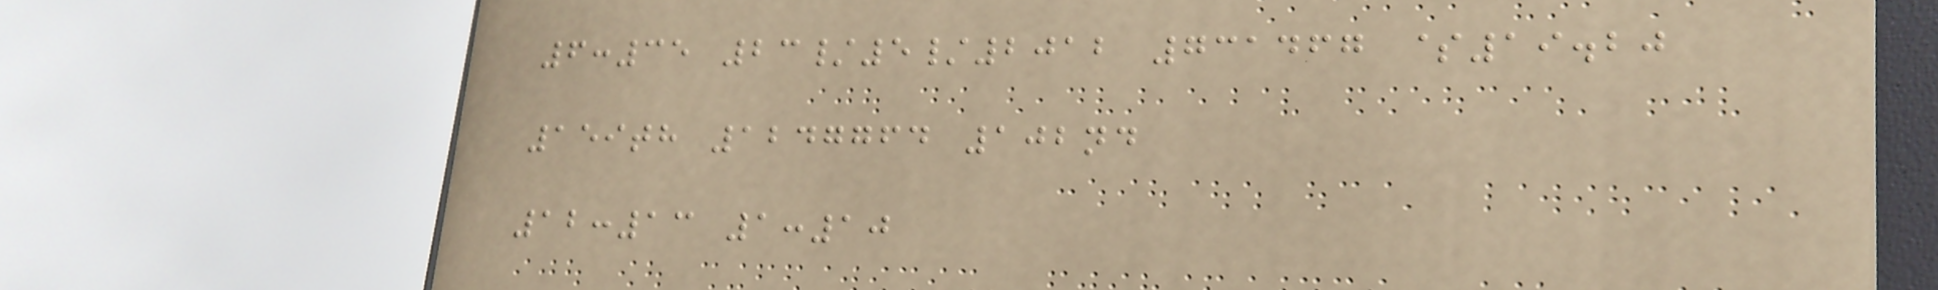6:35 23/5/2012 731467 $19.20
159th 1247764 102nd
12:13 1:10
